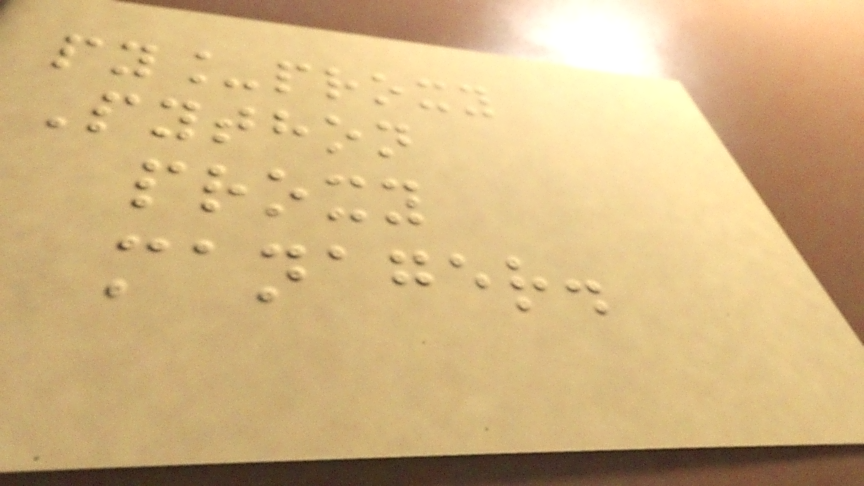py_proxy
Python
proxy
manager.
